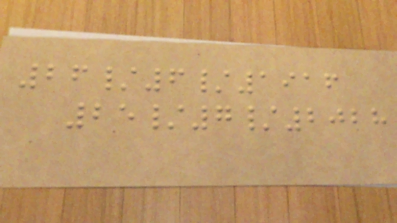26/6/1916
25/7/2028
